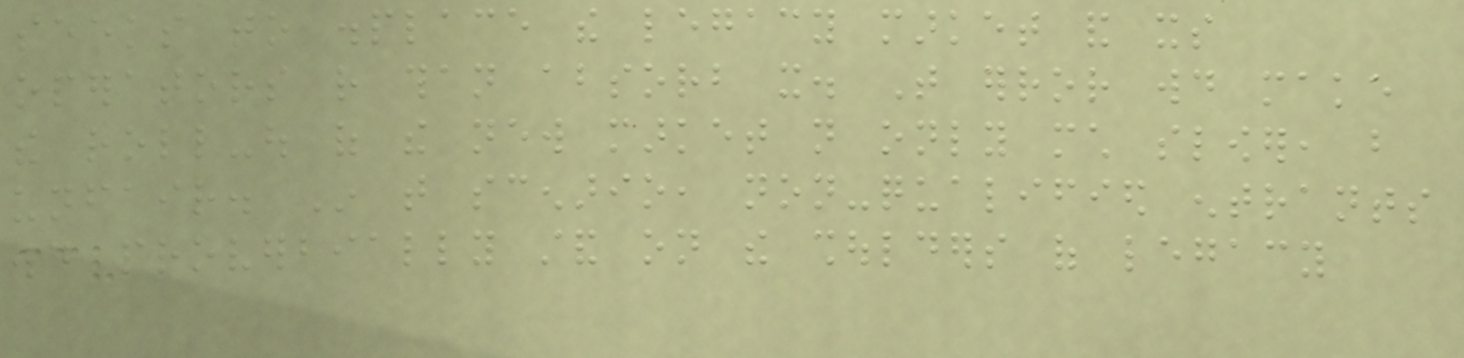seeks to displace the legacy market and its
operators rather than absorb it. That error would make
the roll-out of the new market not only much slower, but
unfair. In that scenario, non-qualified entrants
would proverbially stand on the shoulders of legacy
